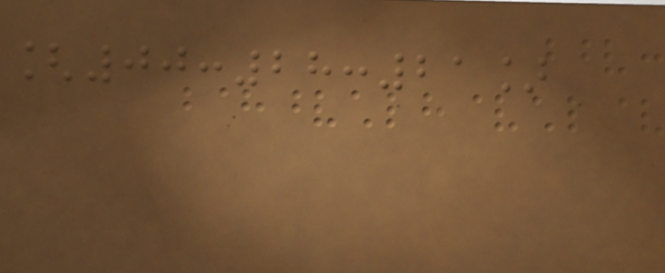[00:28:21]
